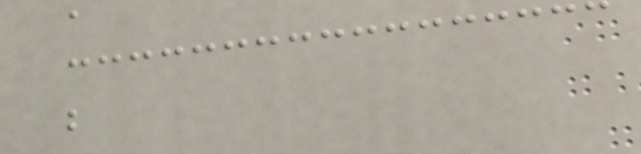a
b
